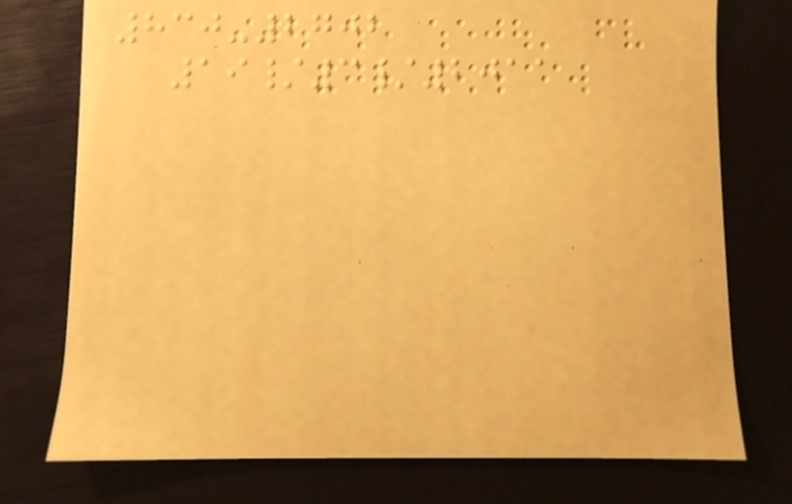830-2702
19/3/2011
